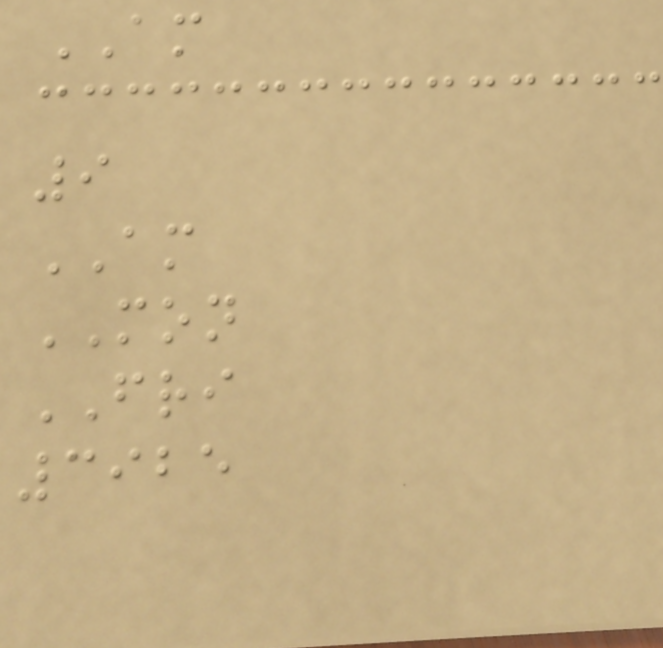AM
9
AM
MON
FRI
3925
